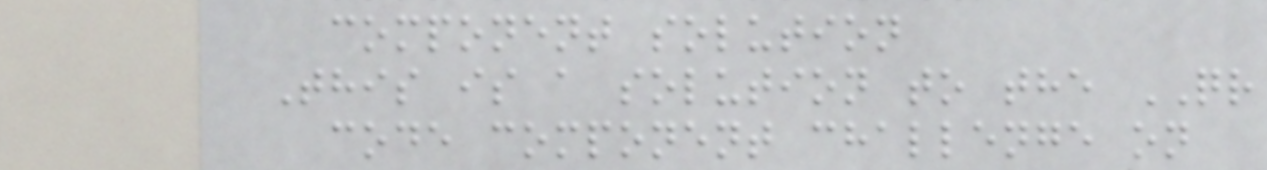component solution
This is a solution to the QR
code component challenge on
